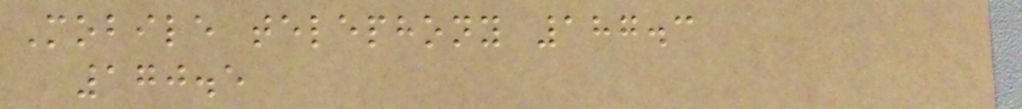Mobile telephony 187.3
170.5
